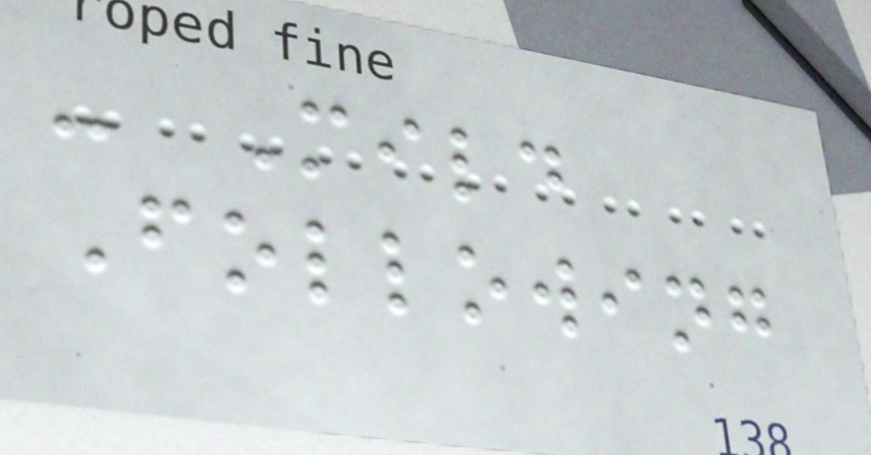- Mild
Following
